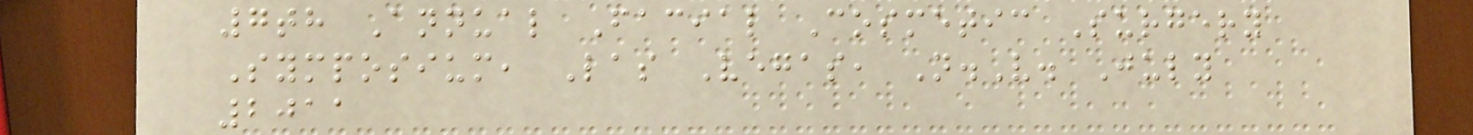7th Annual Facial Cosmetic Surgery
Symposium, Las Vegas, N.V. July
2011
